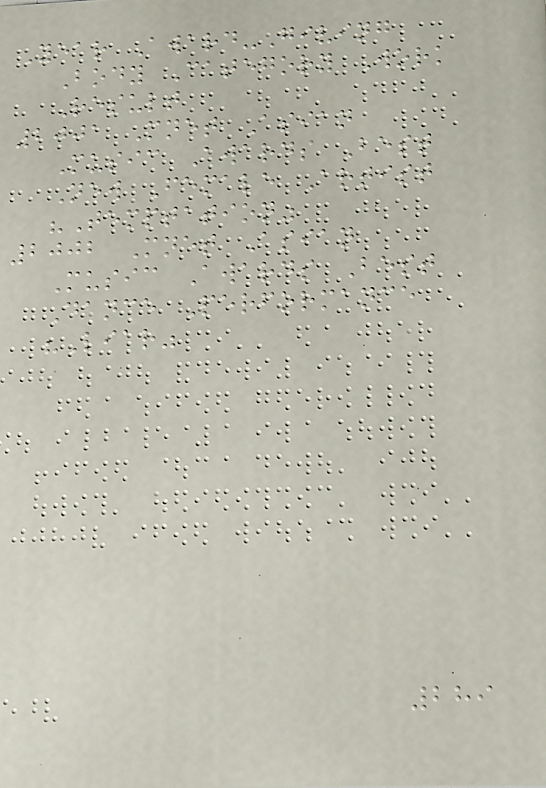Year Award-Giving
Body Category Work
Result
2001 Mnet Asian
Music Awards Best
New Female Artist
"Temptation"
2002 Mnet Asian
Music Awards Best
Dance Performance
"Liar"
289
